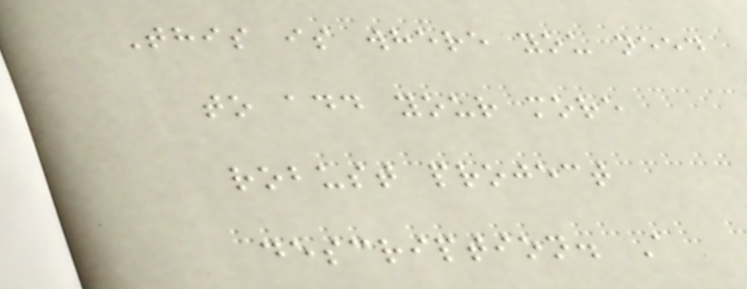This is where you need
to add your more
robust project
description. A
